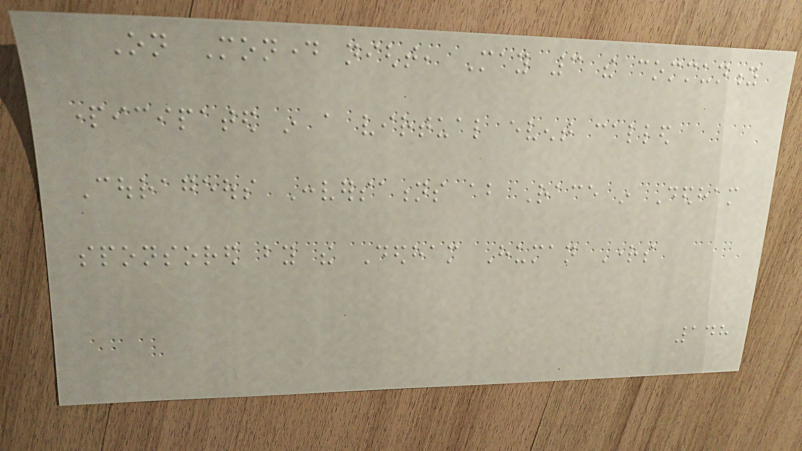On Monday night, May 3 the community
participated in a virtual event called
Courageous Conversations about Race in Dedham
sponsored by the Dedham Human Rights
148
